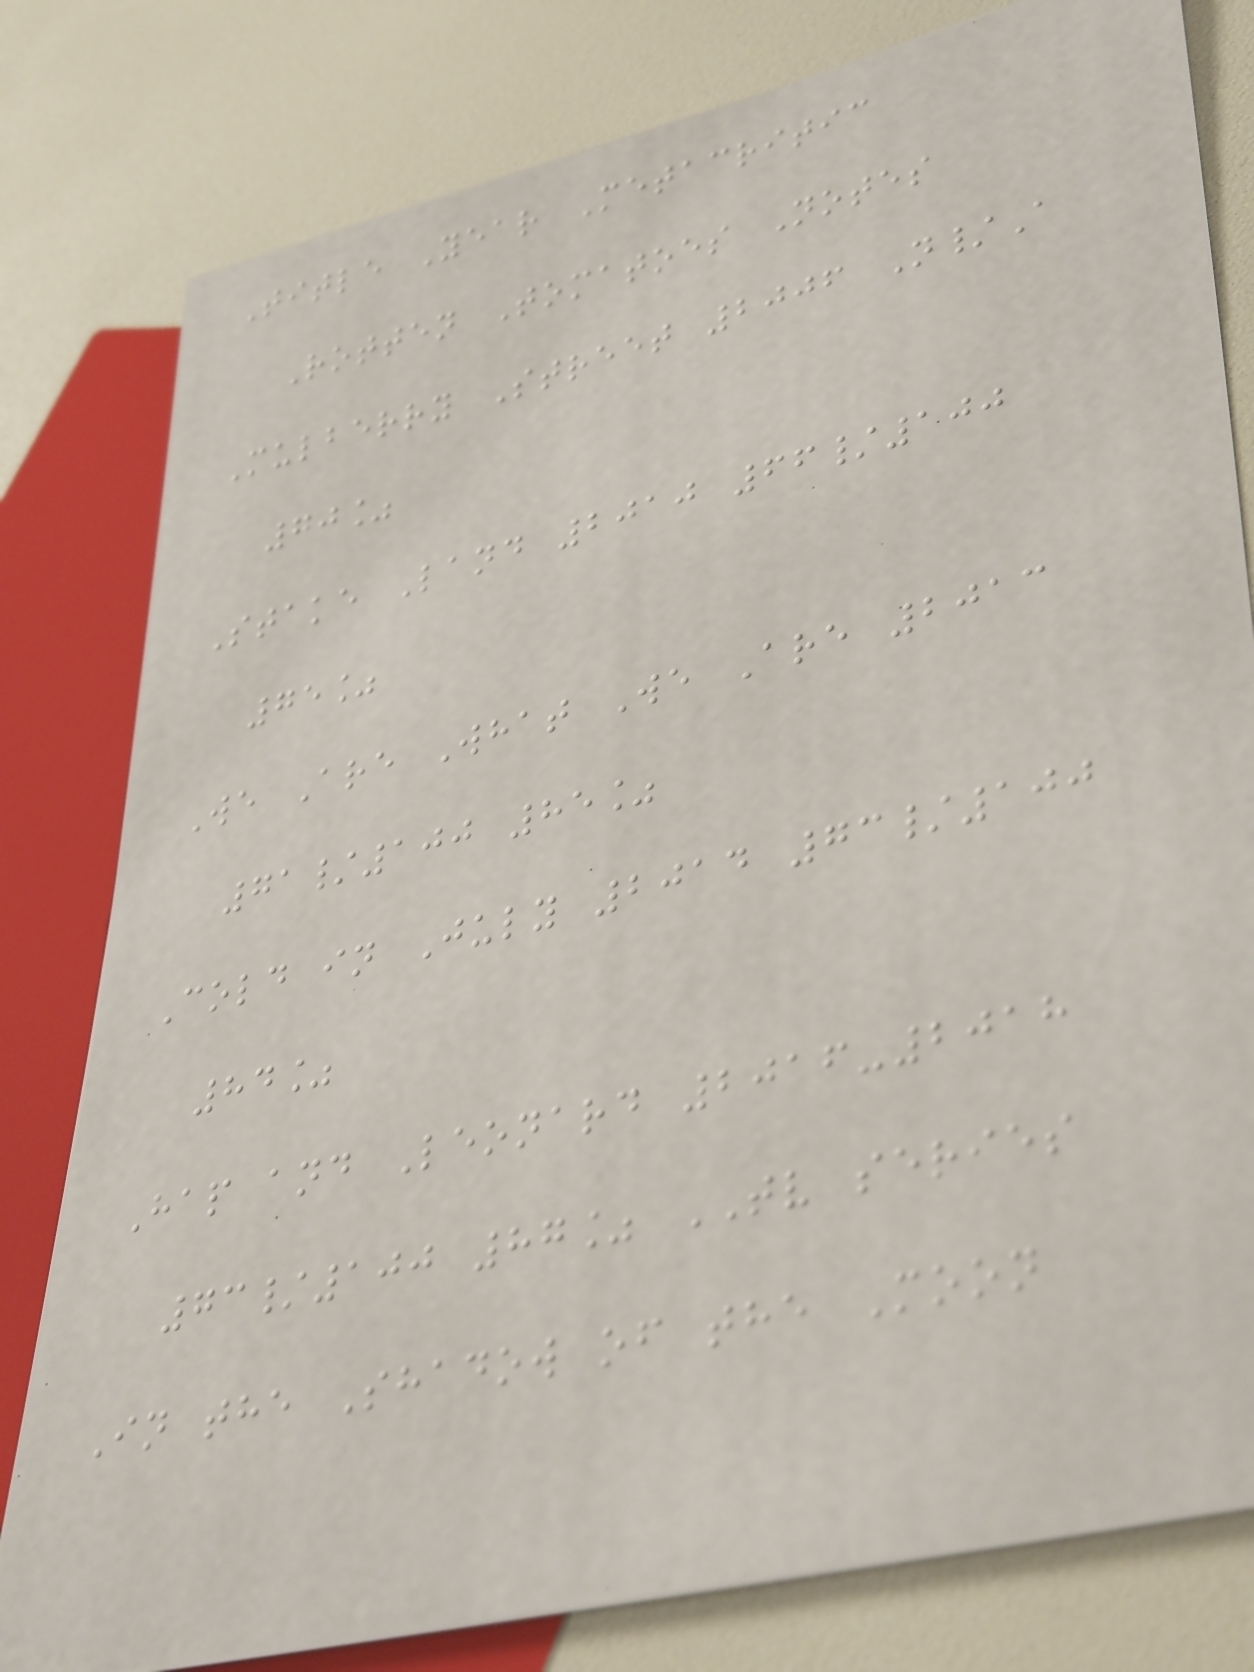Title Year Metacritic
Rotten Tomatoes Notes
Mulberry Street 2006 N/A
70%
Stake Land 2010 66/100
75%
We Are What We Are 2013
71/100 85%
Cold in July 2014 73/100
84%
Hap and Leonard 2016-2018
73/100 87% TV series
In the Shadow of the Moon
